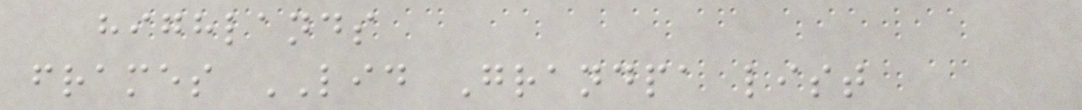highlands
frames LID Grandpa list
